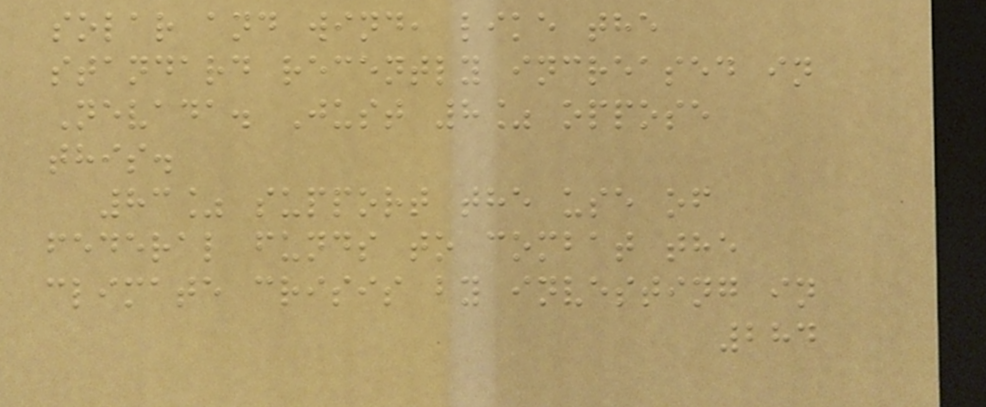solar and wind, like the
standard recently increased in
Nevada. Just 8% oppose
this.
83% support the use of
federal funds to combat the
climate crisis by investing in
284
